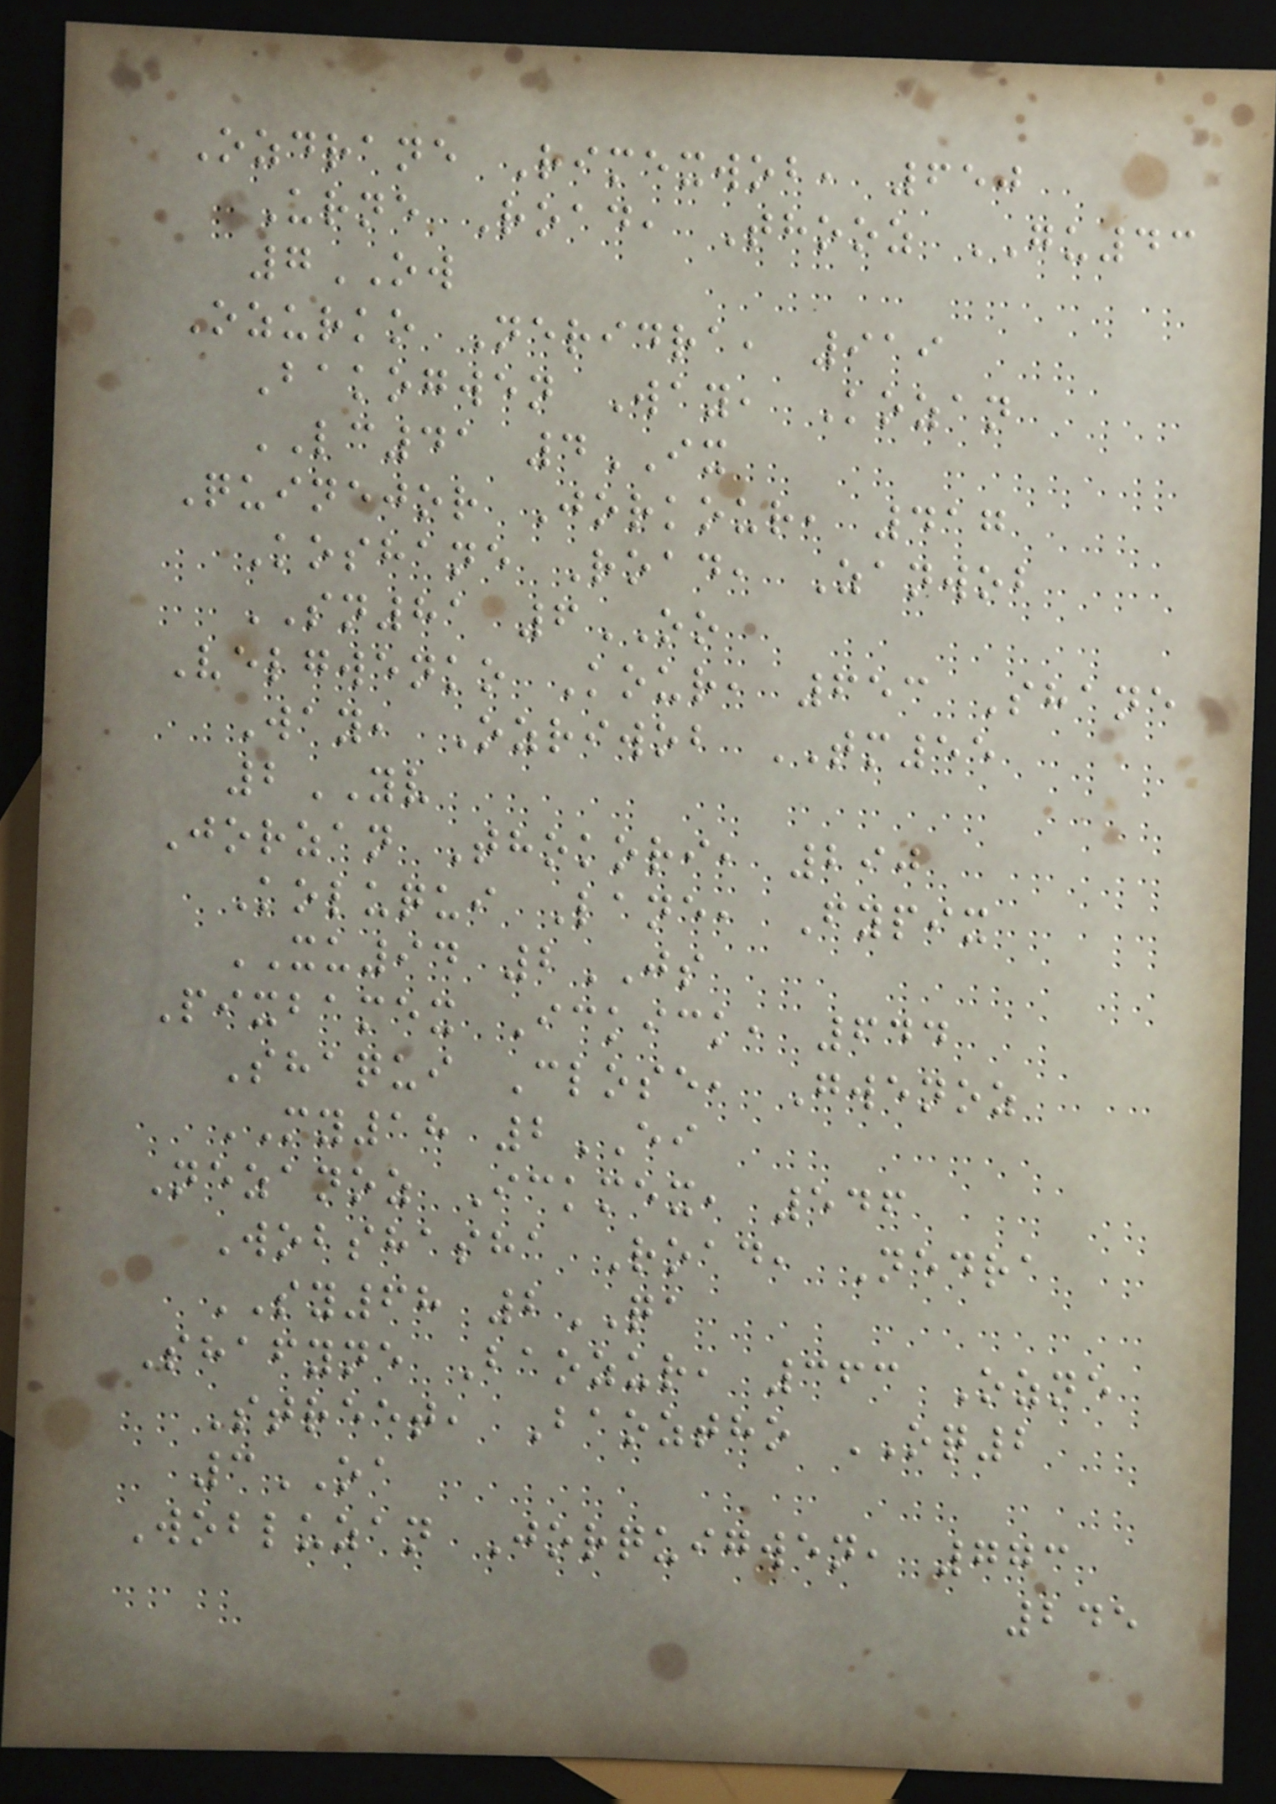Ozdrane Rimexwob, 650
Urne Road, Thooz GU43
7OW
Ozurko Neridra, 919
Bakogwen Way, Kozan
LC41 4IX
Quinejor Jorkour, 417
Koshane Road, Zanwob
SN81 6OO
Velgwenko Kour, 653 Shane
Way, Ozriwob TM55
2YV
Jorzan Thokori, 290
Koluqui Lane, Fypix
XU94 2JS
Pixbamex Ickick, 644
Shaqui Close, Gwenoz
MY18 2EI
Nezanoz Ickmex, 546
Wobshasha Road, Nedra
SY68 2QA
Shafyne Baozur, 363 Ozne
Street, Baoztho OQ2
3OA
Wobluzan Jorquigwen, 773
245
